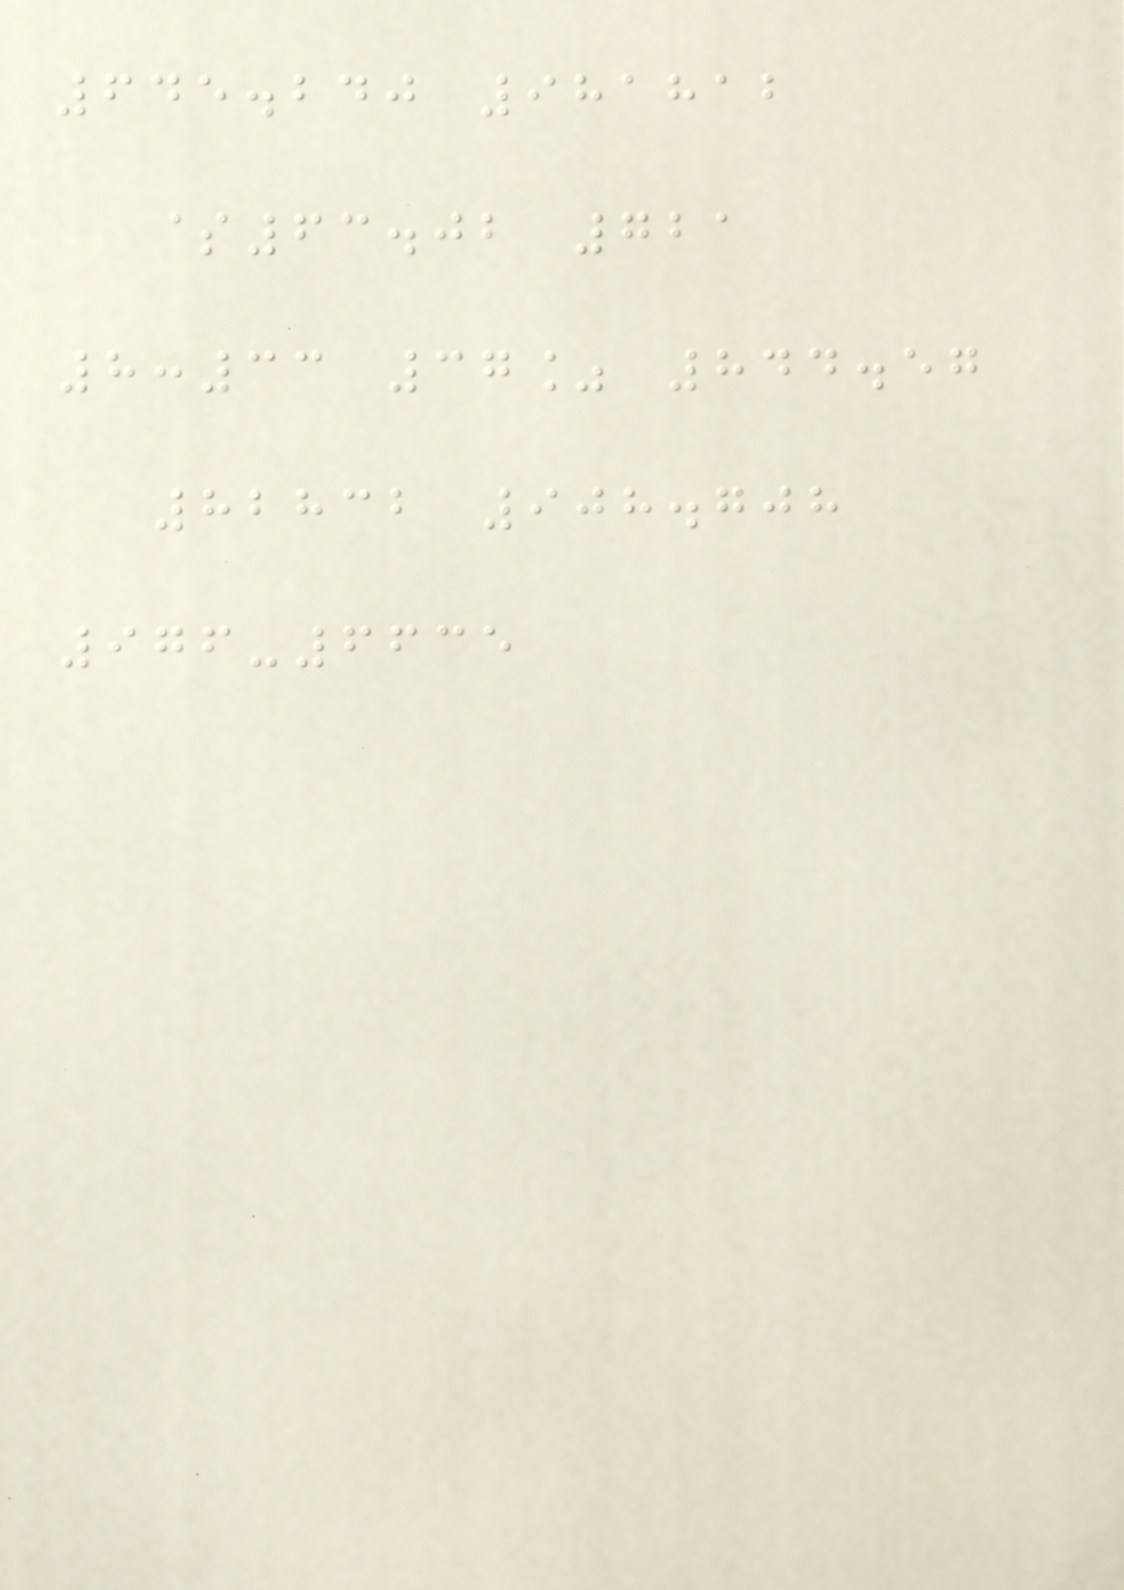645.240 981812
$63.02 721
8:33 37% 844.57
82832 908.708
976-6635
